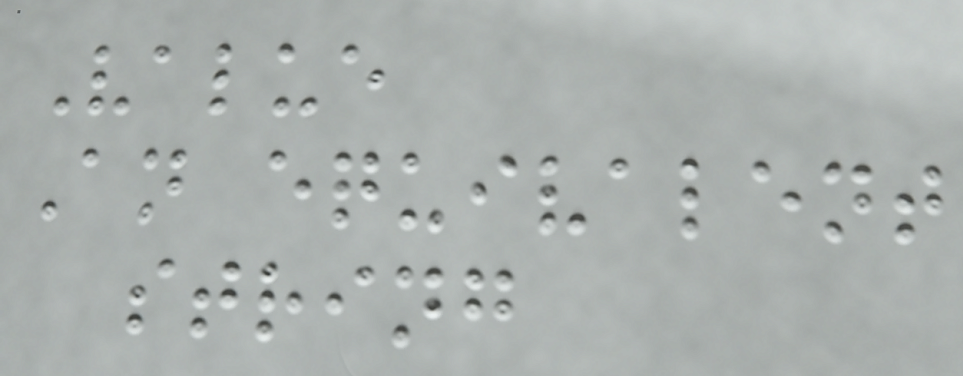Value
An equivalent
string
